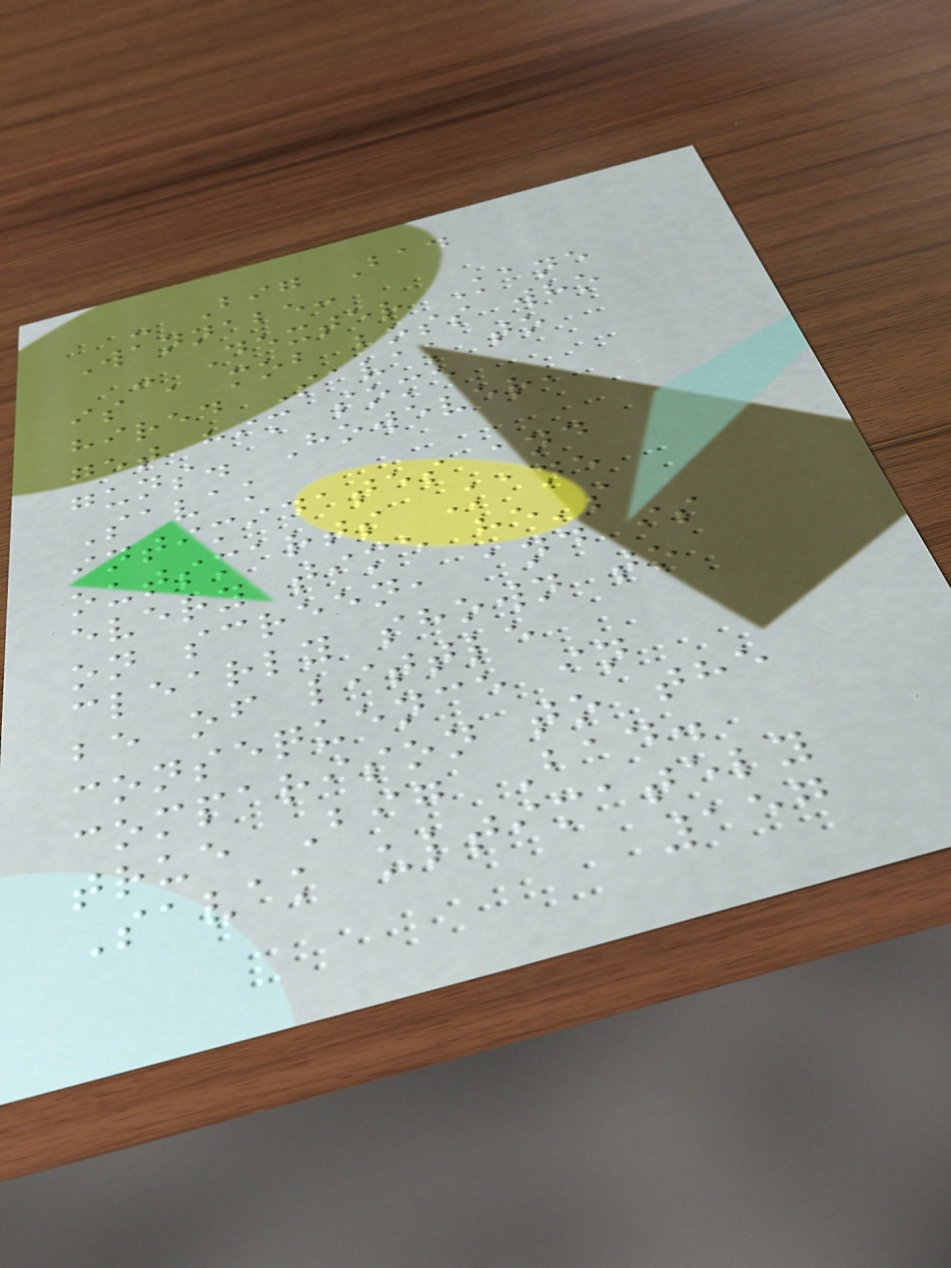- Big Bad
Wannabe:
- Dexter Kane
is a mob boss who
hired Savak to
get him some
guns. However,
Savak
intimidates and
outsmarts Kane
every time he's
on screen, and is
clearly shown to
be of little
consequence in
comparison to the
true Big Bad.
Savak ultimately
157
